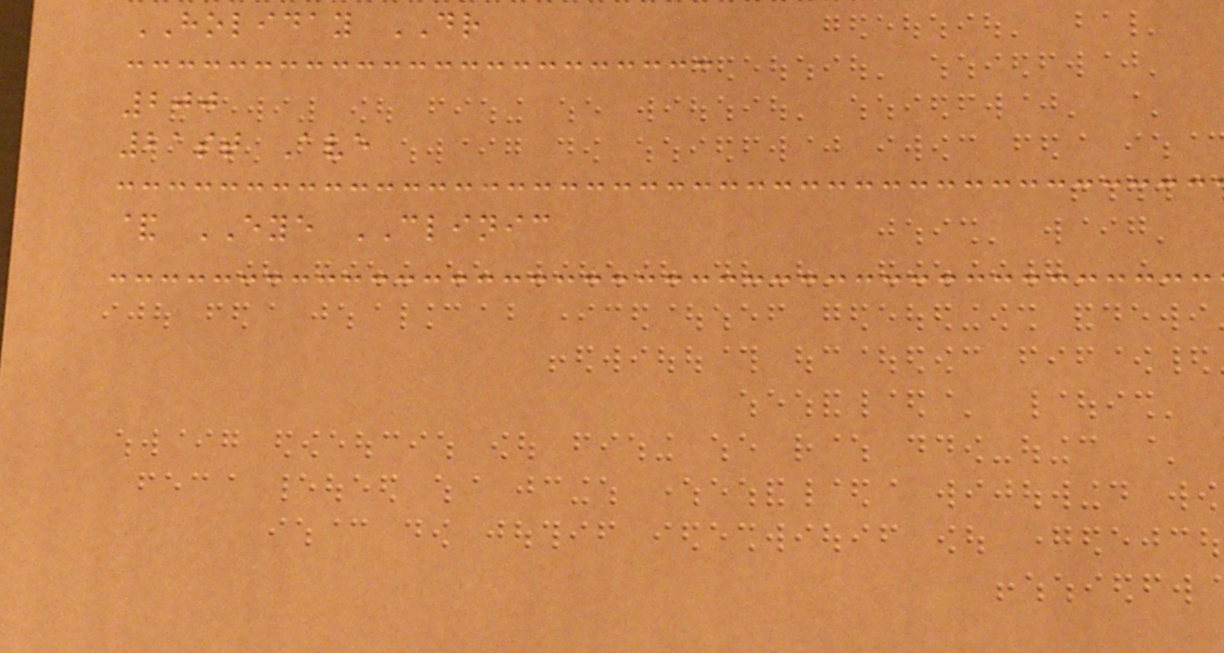HOLIDAY DR
200
21st Ave
& EYE CLINIC
